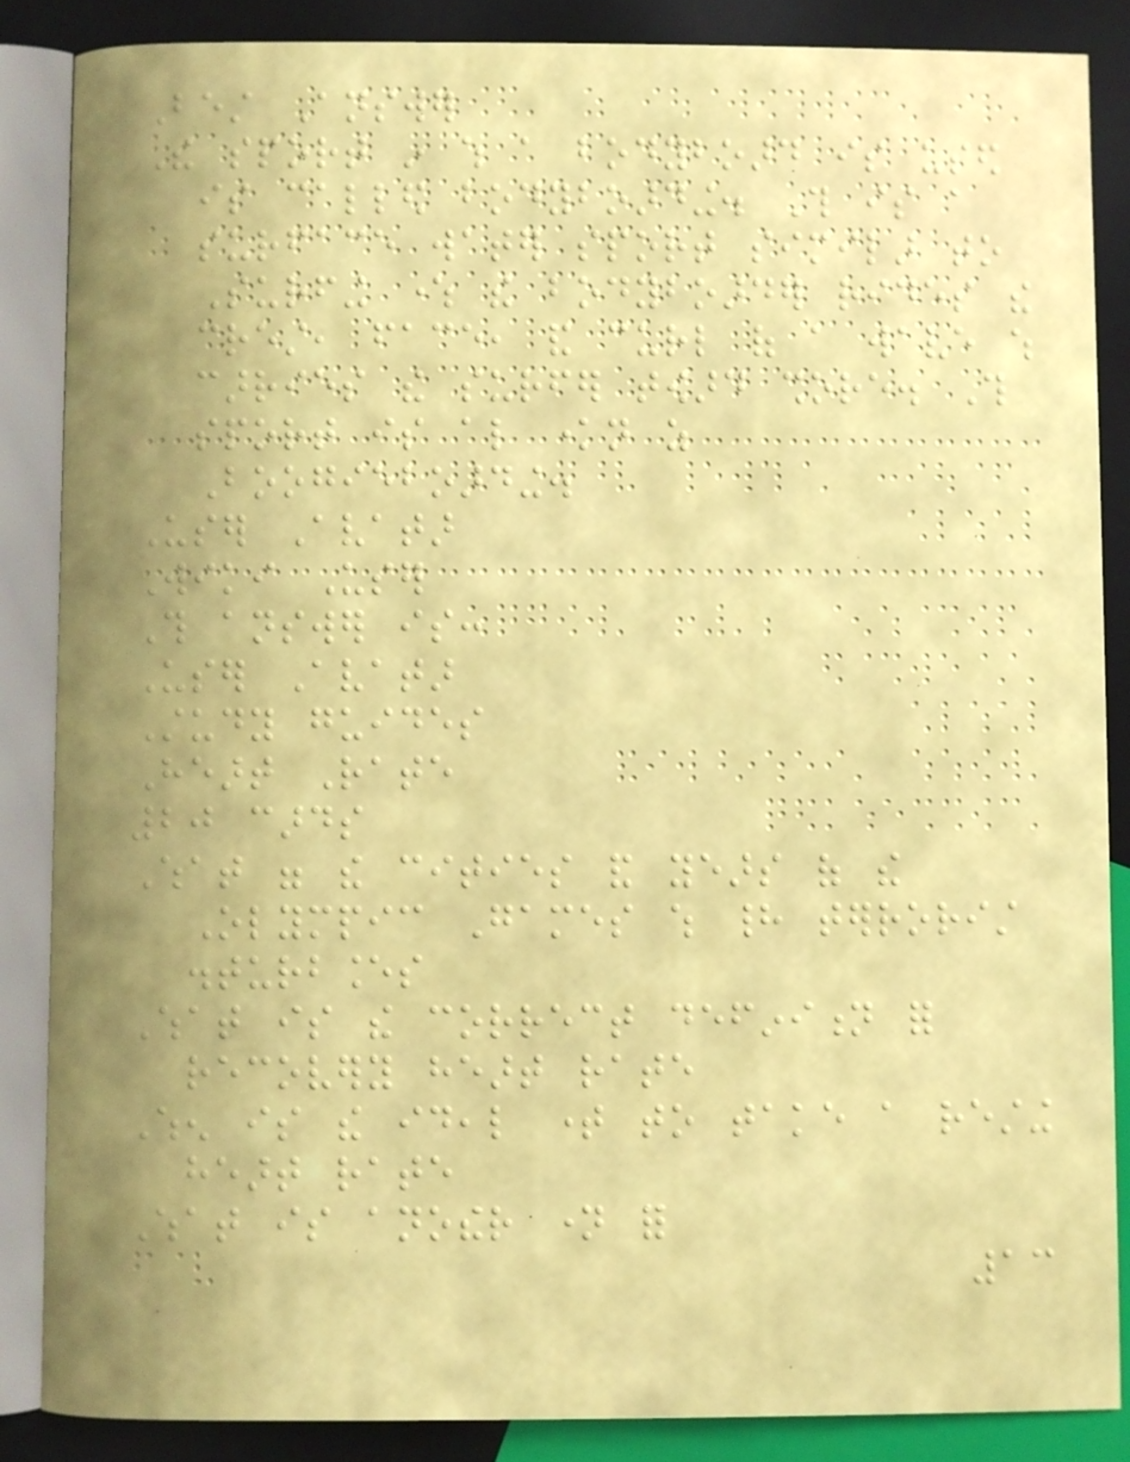Best Answer
The sport in which a bodyboard is used
is called bodyboarding. This is a
surface water sport similar to
Surfing where the bodyboarder rides the
crest, face, and curl of a wave which
carries the surfer toward shore. This
sport is also known as
Boogieboarding.
User Avatar
Wiki User
This answer is:
User Avatar
Study guides
Heart Rate
20 cards
What were the cities and years of the
Olympic Games which had terrorist
disturbances
What is the correct definition for
recovery heart rate
When is the ideal time to take a resting
heart rate
What is another name for
13
